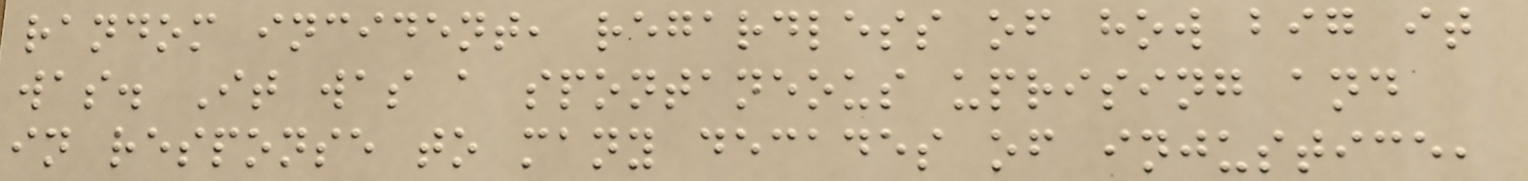random incident, regardless of how big it
was. It was a spontaneous uprising and
in response to many decades of injustice,
